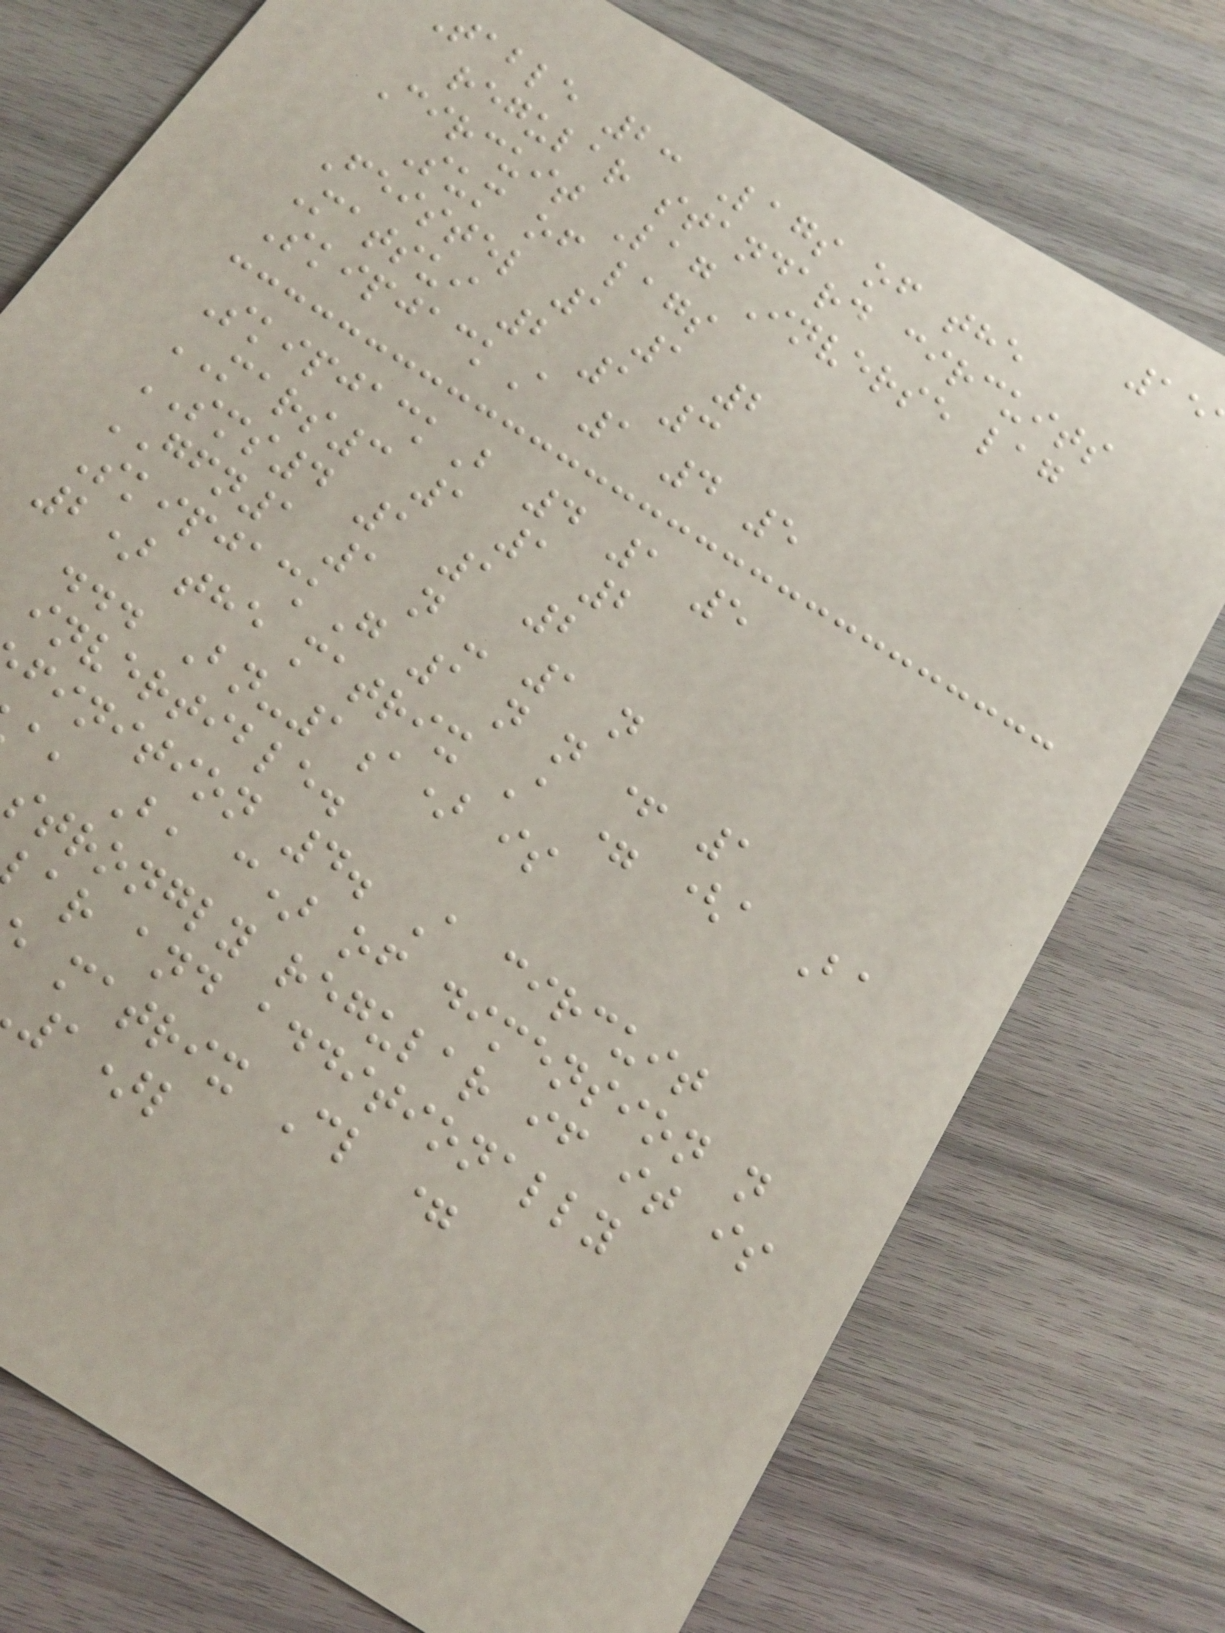table 2: Lags of the
regular standard circuits
Circuit Lag Inverse lag
Sum of lags
Feistel 1 1 2
Matsui 2 1 3
SkipjackA 1 4 5
SkipjackB 4 1 5
MARS3 1 1 2
SMS4 1 1 2
GFN1 1 n - 1 n
SkipjackG 1 n n + 1
2) the matrix A = (a Ba
... Bn-1a) is
invertible.
finition 4. A circuit
a, B, c) of dimension n
strongly regular if it is
ar and additionally
matrix Cl =
1)l
